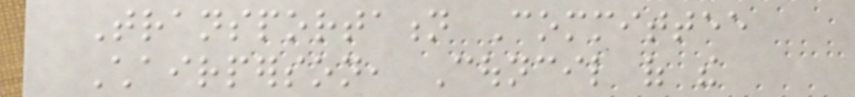Transportation Committee
Chairperson, Council of the
